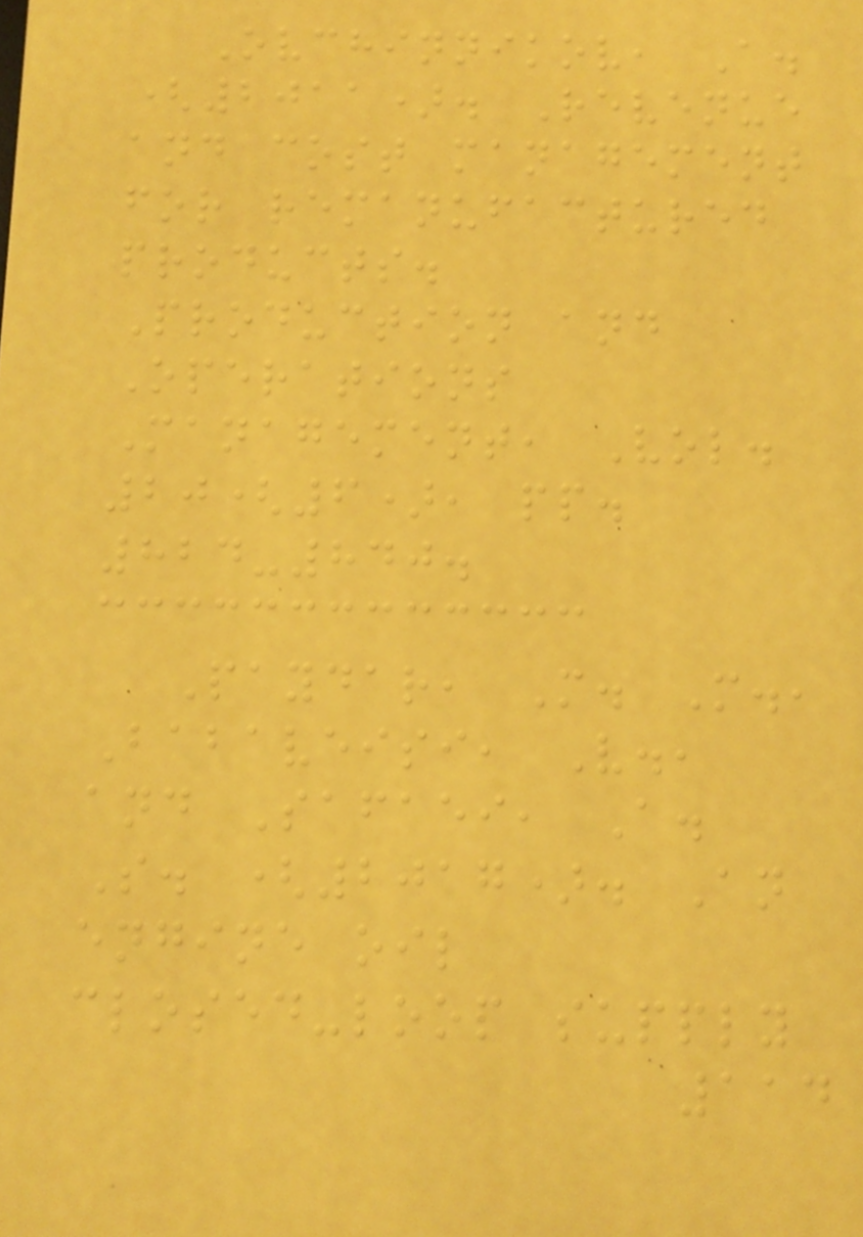Ovchinnikov, A.
(2011). Revenue
and cost management
for remanufactured
products.
Production and
Operations
Management, Vol.
20(6), pp.
824-840.
Paydar, M. M.,
Babaveisi, V.,
and Safaei, A.
S. (2017). An
engine oil
closed-loop supply
114
